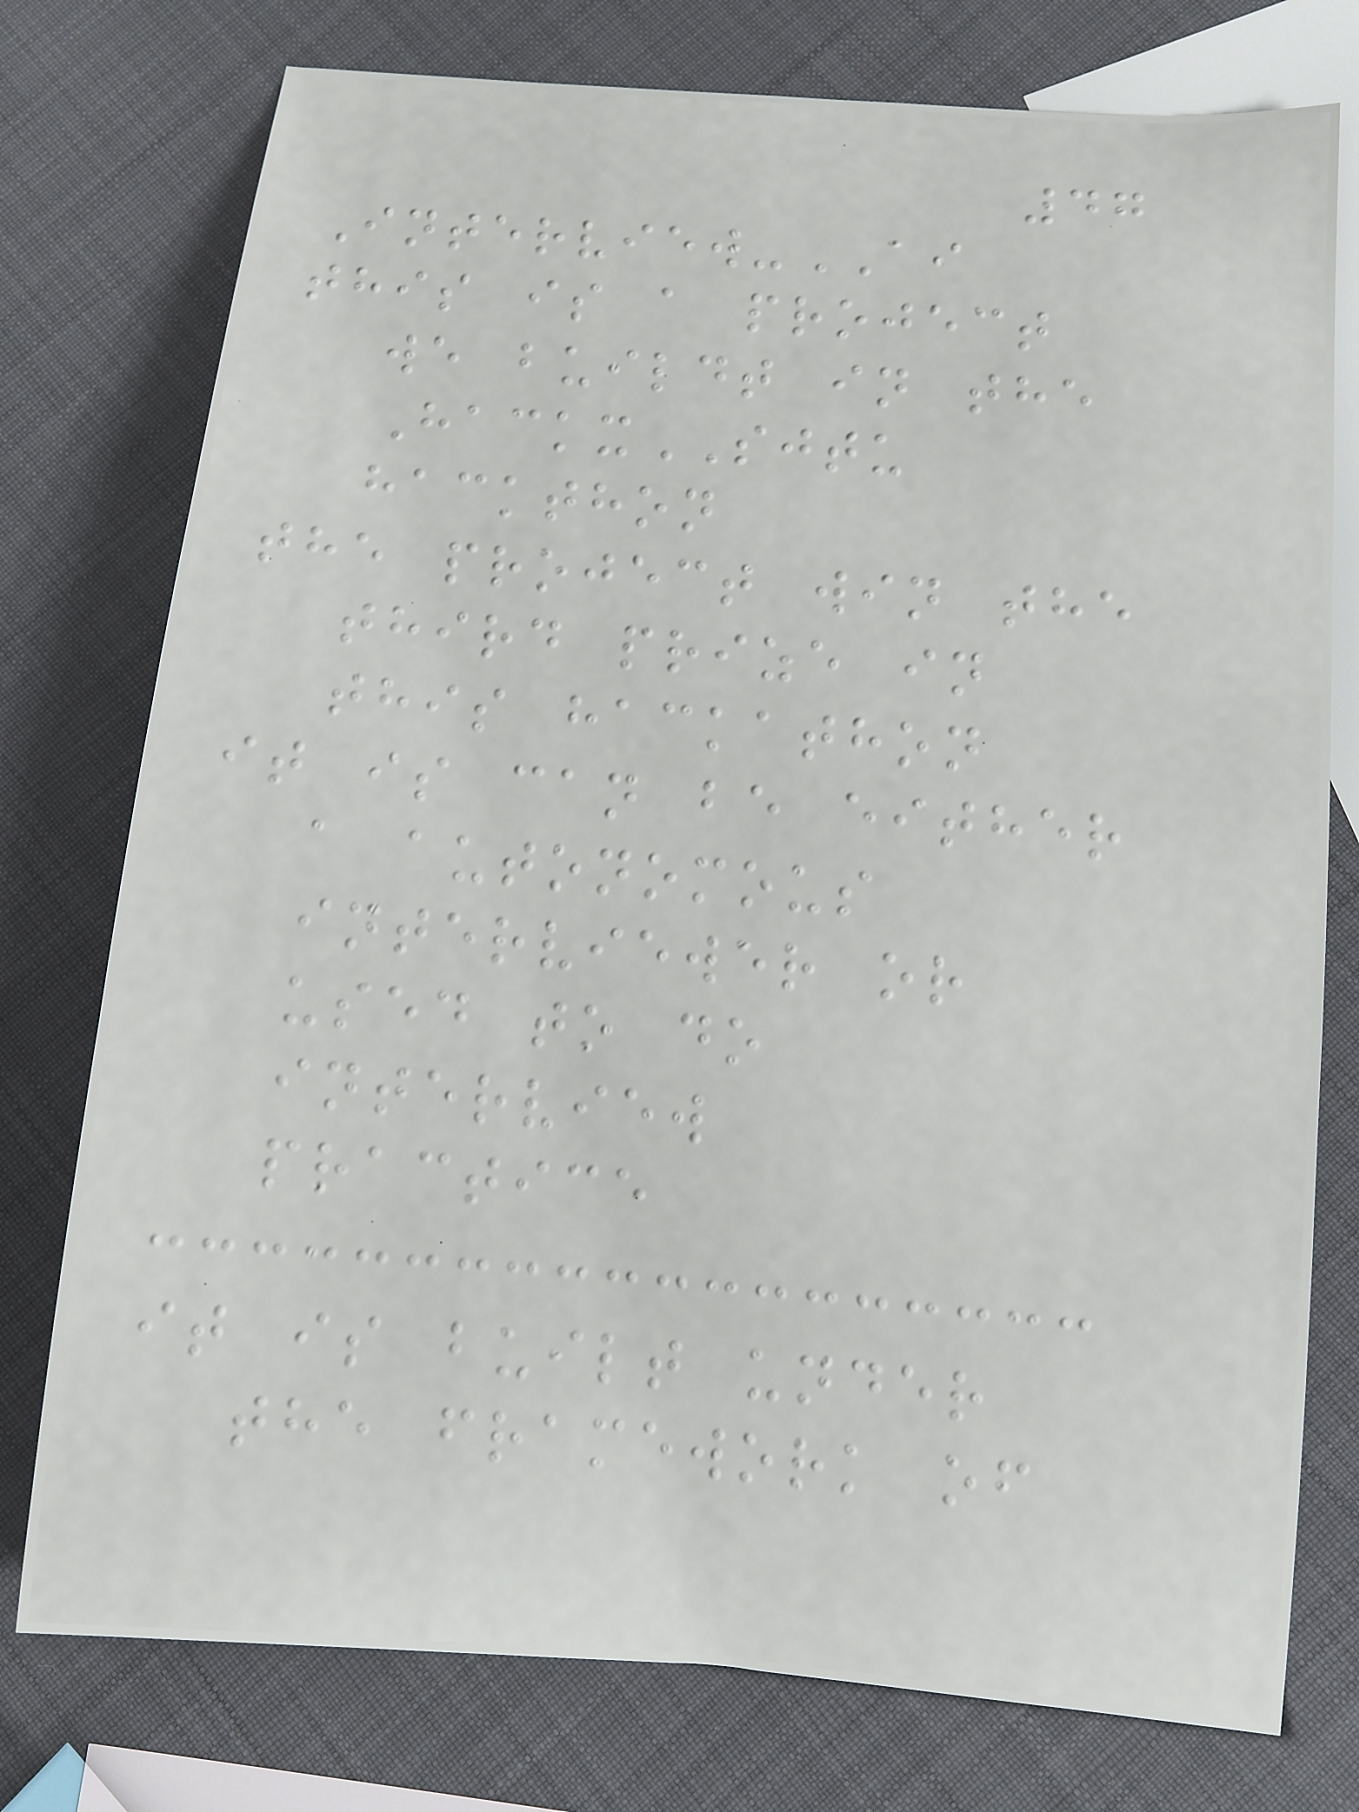47
Interview-AI
this is a project
we buildt in the
HackxSJTU
hackthon
the project win the
third prize in
this hackathon
it is can be either
a autonomous
interviewer or
used to do
interview
practice
it is built under
the framework of
